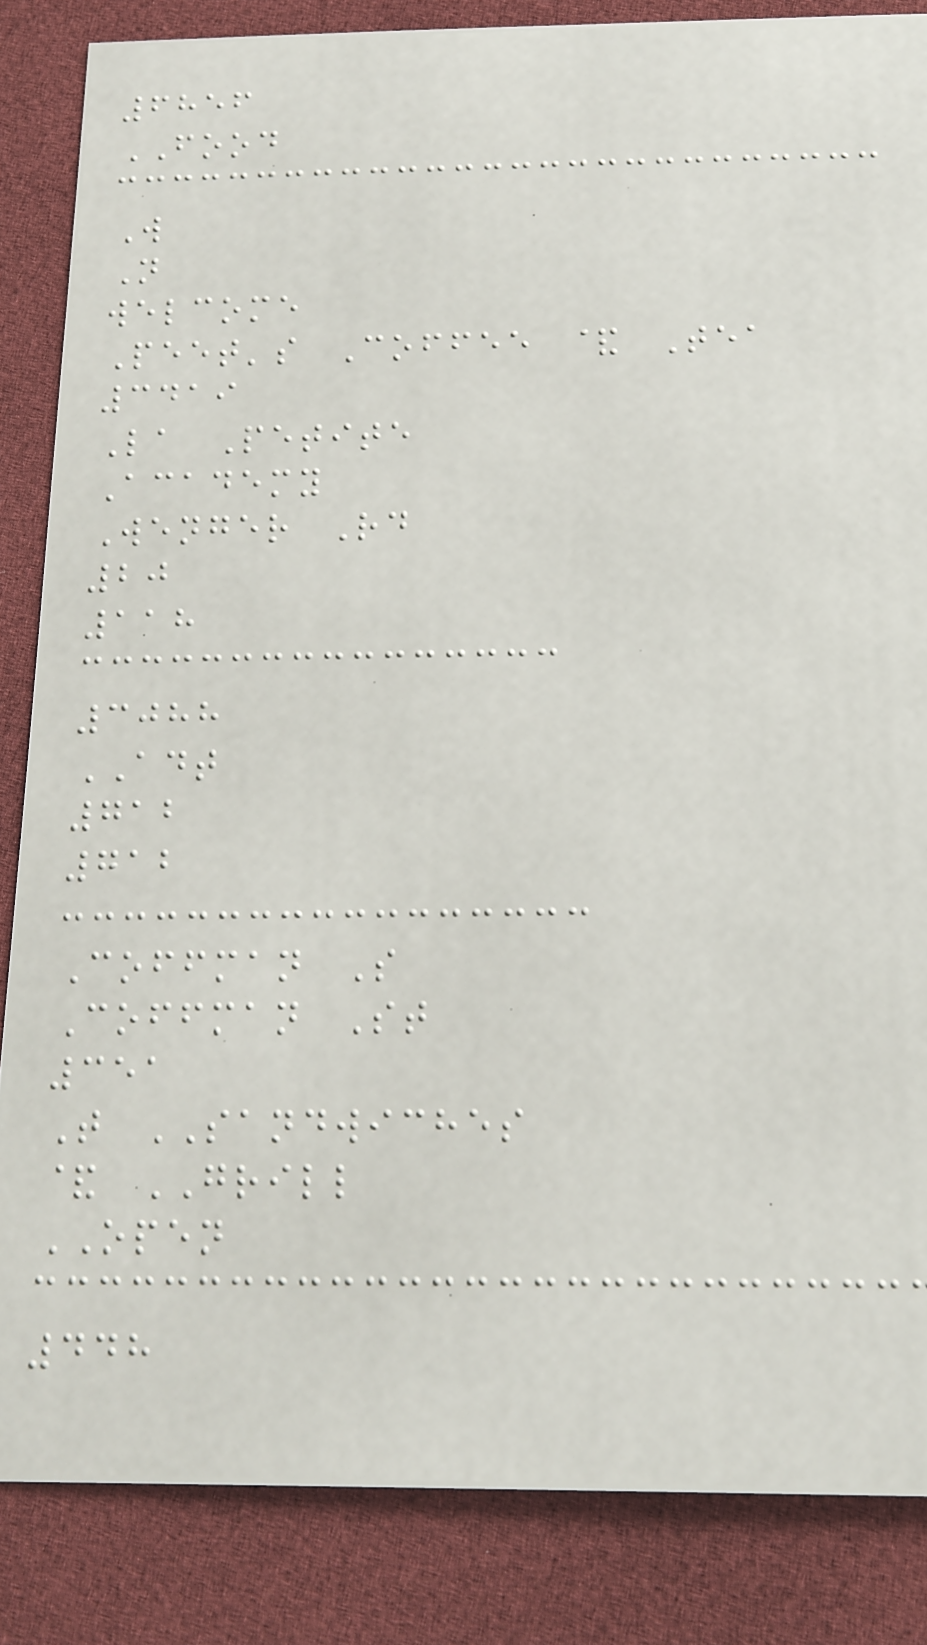6856
FOOD
W
N
welcome
Peet's Coffee & Tea
3419
La Petite
Academy
Wenger Rd
20
118
3088
ADT
712
712
Coffman S
Coffman St
351
T SANDWICHES
& GRILL
OPEN
448
